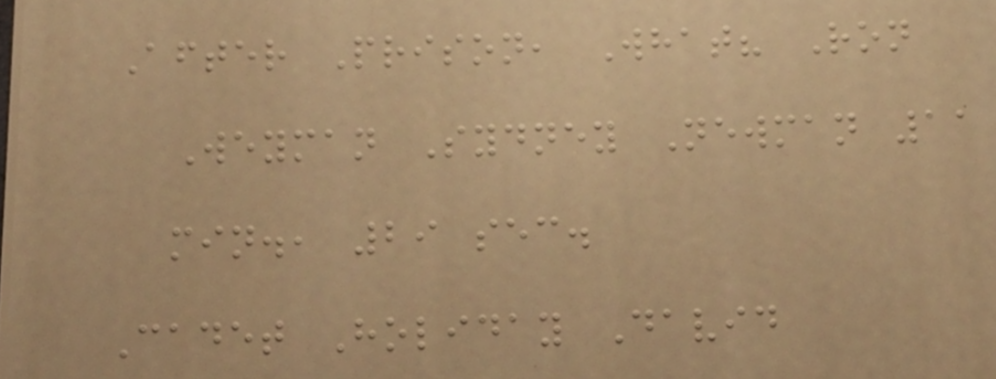After Prison, What? Ron
Weyman Sydney Newman 11
min., 29 sec.
Cadet Holiday David
